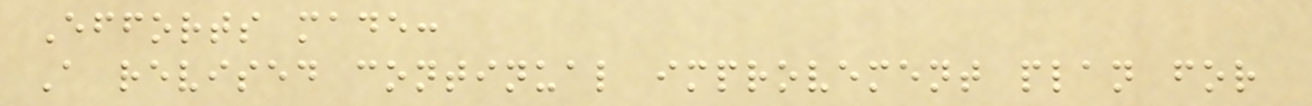Efforts made:
A revised continual improvement plan for
